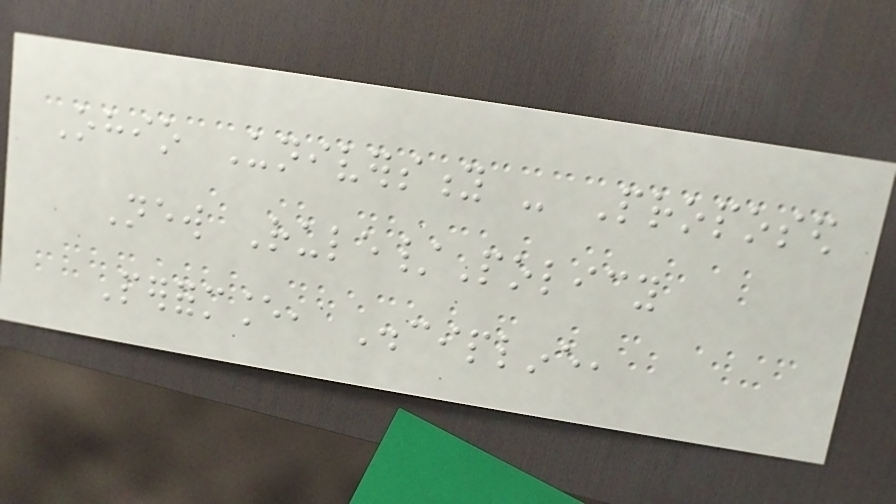Ohio University - Proposed
New Rule/Policy
Performance, Discipline,
